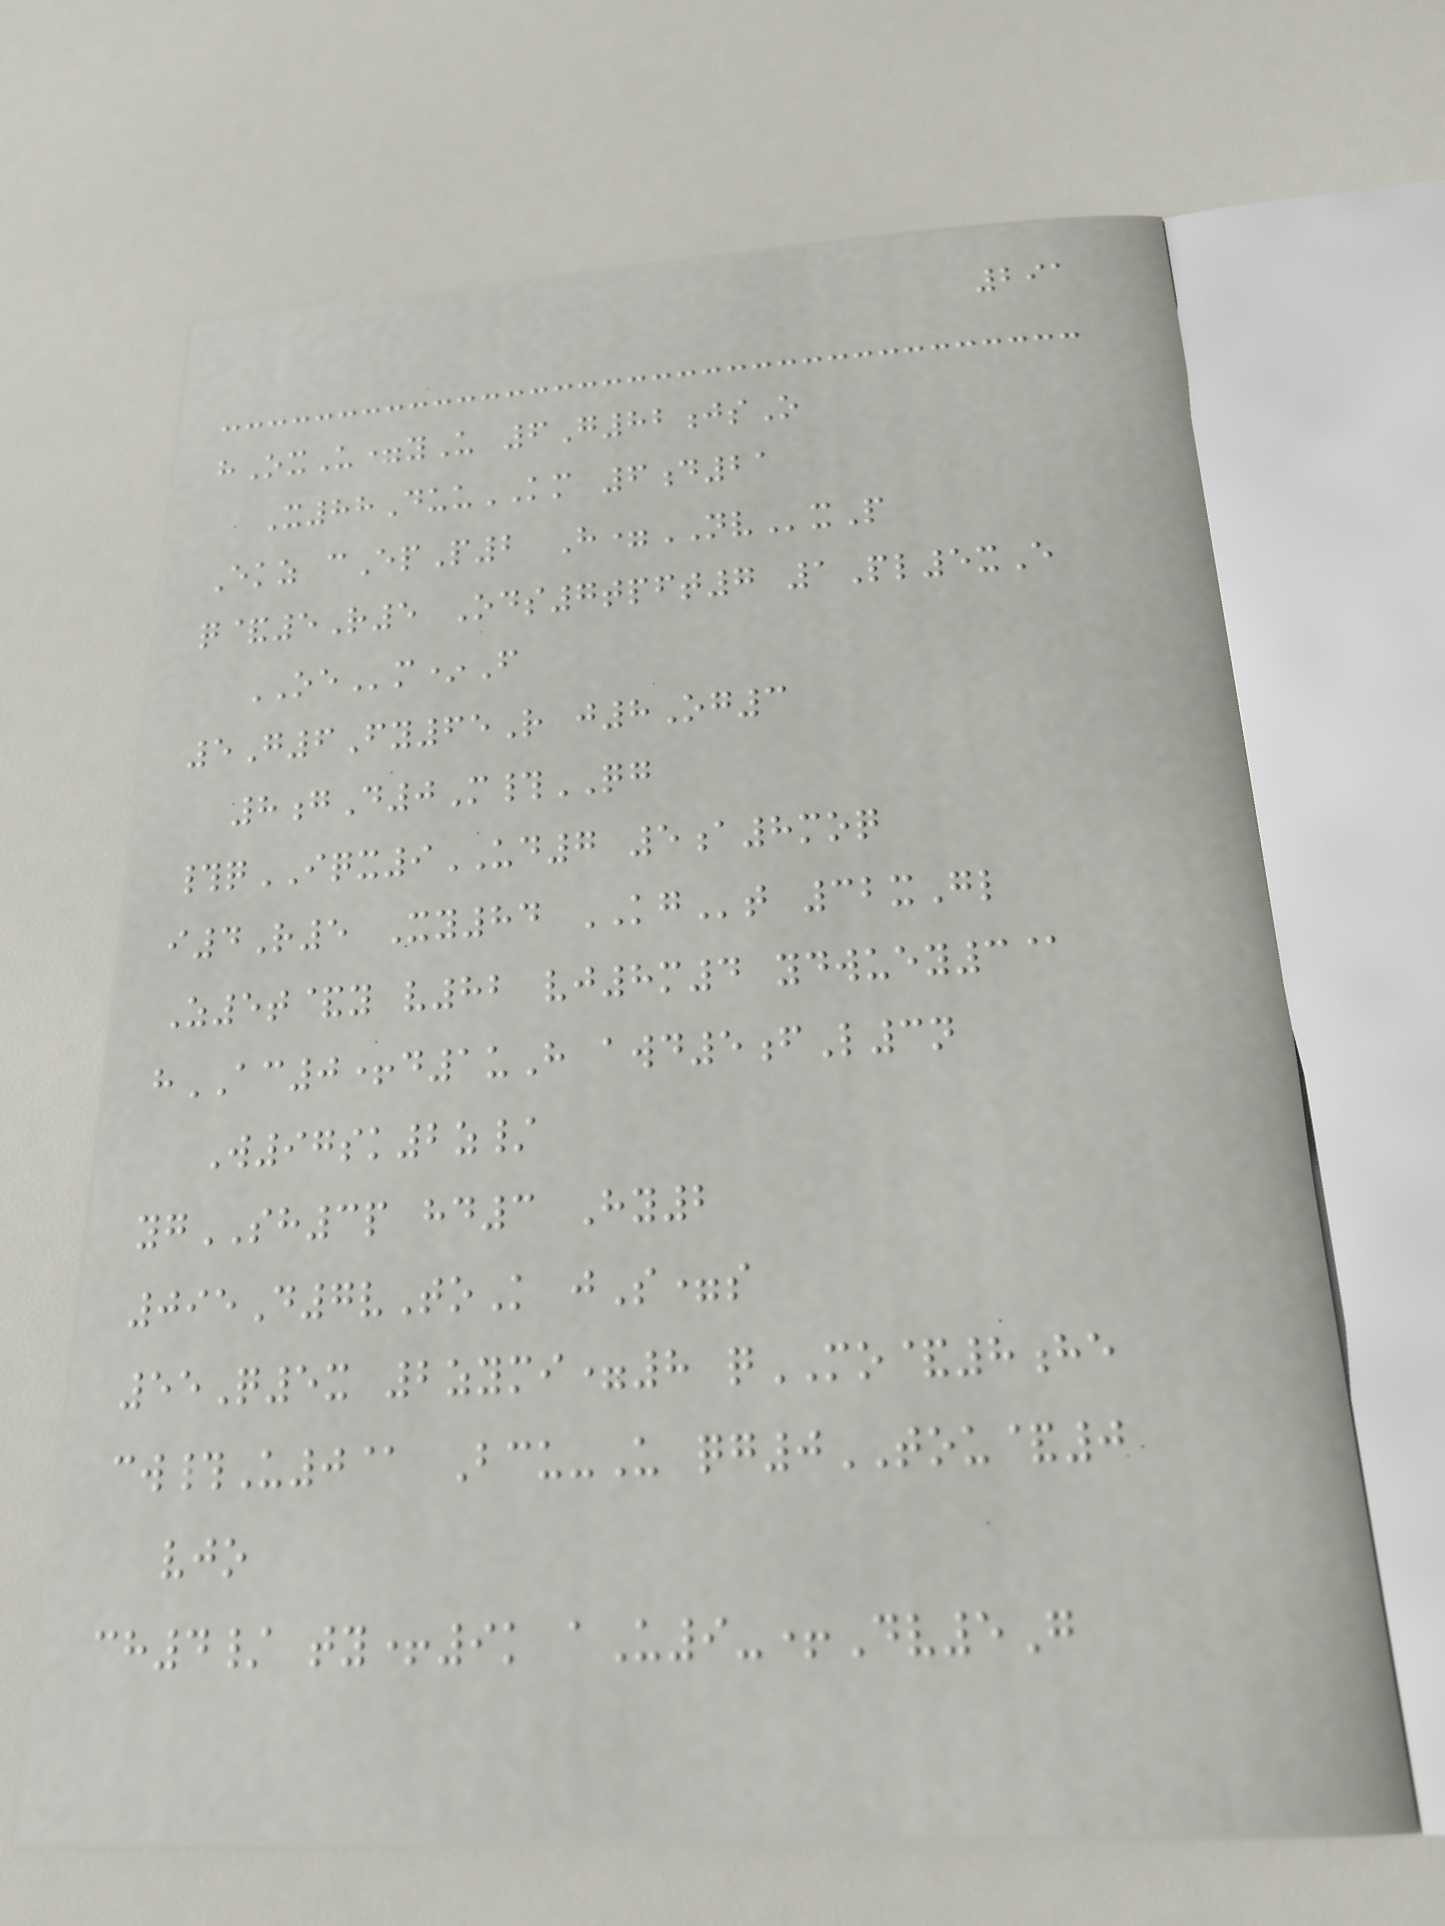291
hOxU=yU 6G82jsO
X88DuuKM 6d21
Ekz cEpP2 H=NVxP
q&5R5 Ods7tpft7 1Pl5xE
OEm*F
5G6Fy65R j8Og3
8gD0M#QG
#qIQX9UD7 5a8moq
i4R5 Xy84 KGt 32xGl
Z5t&y v82 vj8m4 ydwuey3@
hAC0+d1uH awd5fL3n
W97sk2z/
ygSH3p hd3 Hy2
095D7vToK jS=s
55Q5x 2zymi=8 qMO&8he
cw#U0@ Bcu-U qg0TOU&0
vjo
ch4/ ty+9k aU9-+Dv5G
